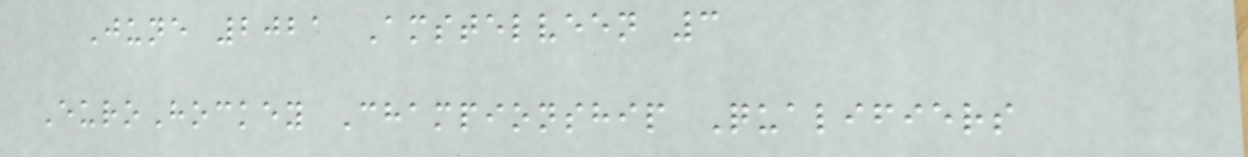June 2021 Amstelveen 3
EuroHockey Championship Qualifiers
